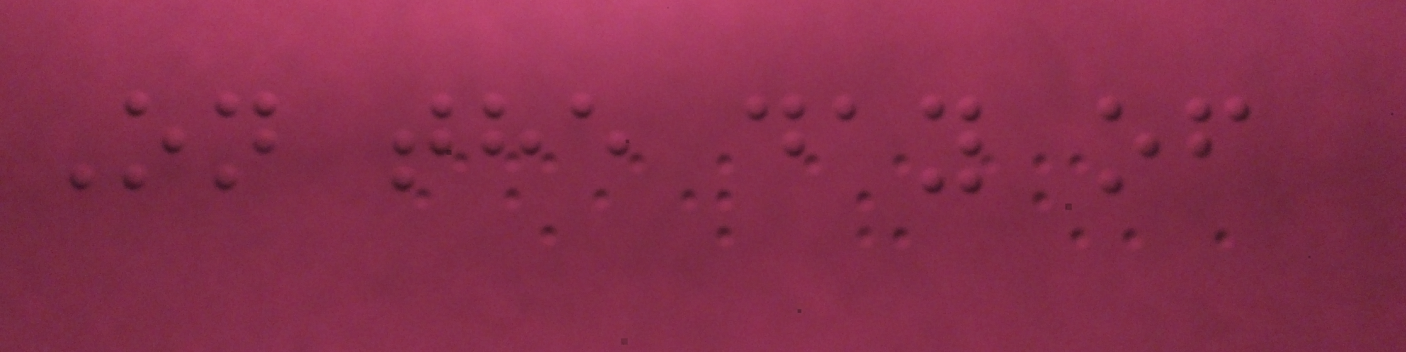On the day of
